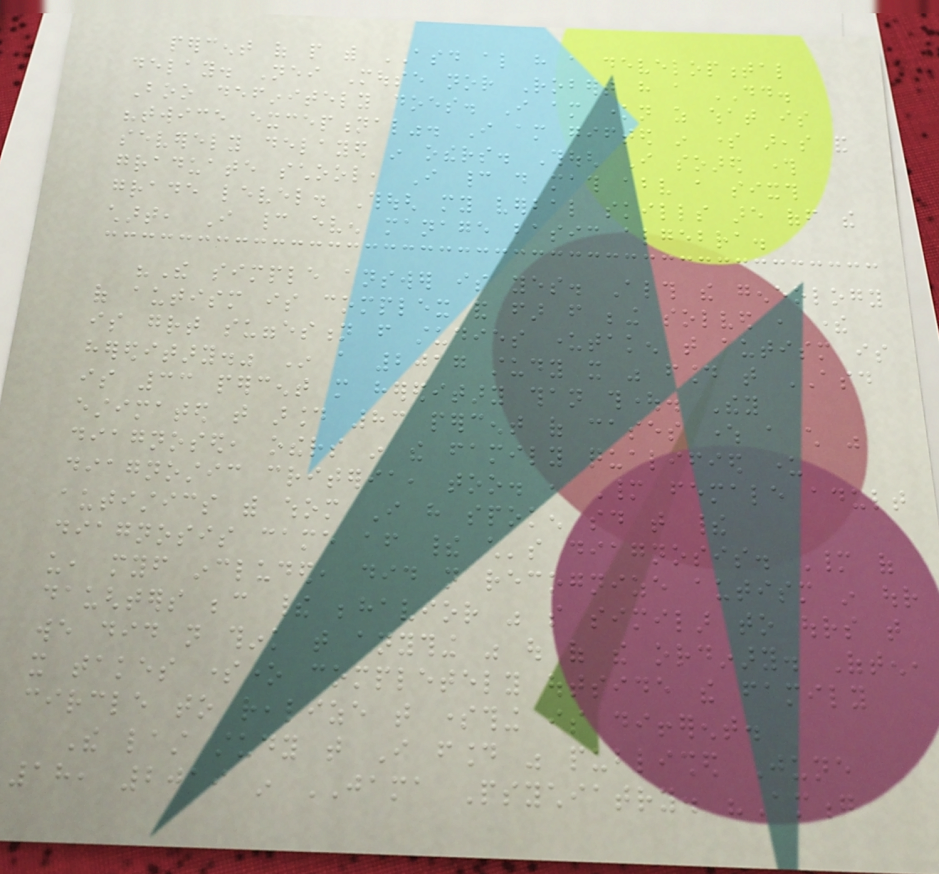percent of people with ASD also have a developmental
delay. Neither Mouse nor Robert have a DD.
Boo definitely does. I am known as what is
"twice exceptional". I am gifted in some areas and
severely delayed in others. Though I soared through
graduate school, I cannot do math above a sixth
grade level. Though my verbal skills are off the
chart, I cannot even manage basic algebra.
"The simple answer is yes. Although the geneology
of autism is complex and far from being solved , there
is great suggestion from studies undertaken that autism is
hereditary." In a 2017 study it was found that ASD
is 33 percent more hereditary than thought. They
estimated that around 83 percent of cases where a child was
diagnosed, others in the family qualified under
diagnostic criteria, too. , Many female adult
autistics with whom I have spoken said that their
diagnosis came after their child's diagnosis. Many of
us, myself included, did not recognize autism in our
daughters because their behavior was so similar to ours that
we did not think that anything was out of the ordinary. Often,
it takes someone completely outside the family
circle to realize that something is different.
The last study that I found was published June
18, 2019 in JAMA Psychiatry. "Among
